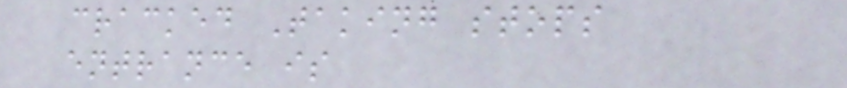cracked Taking stops
entrance is
